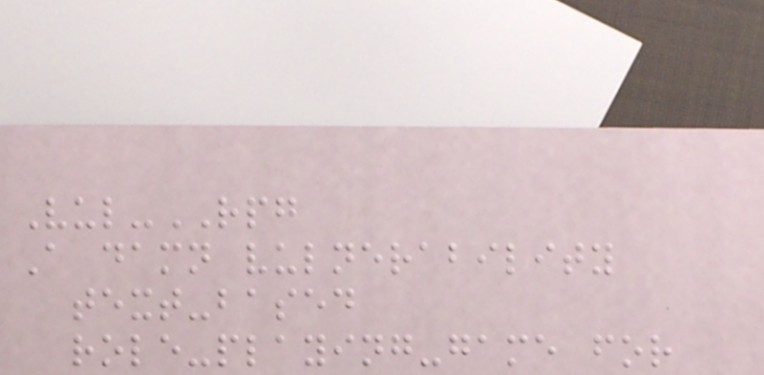Vul-RPG
A damn vulnerability
text-based
role-playing-game for
